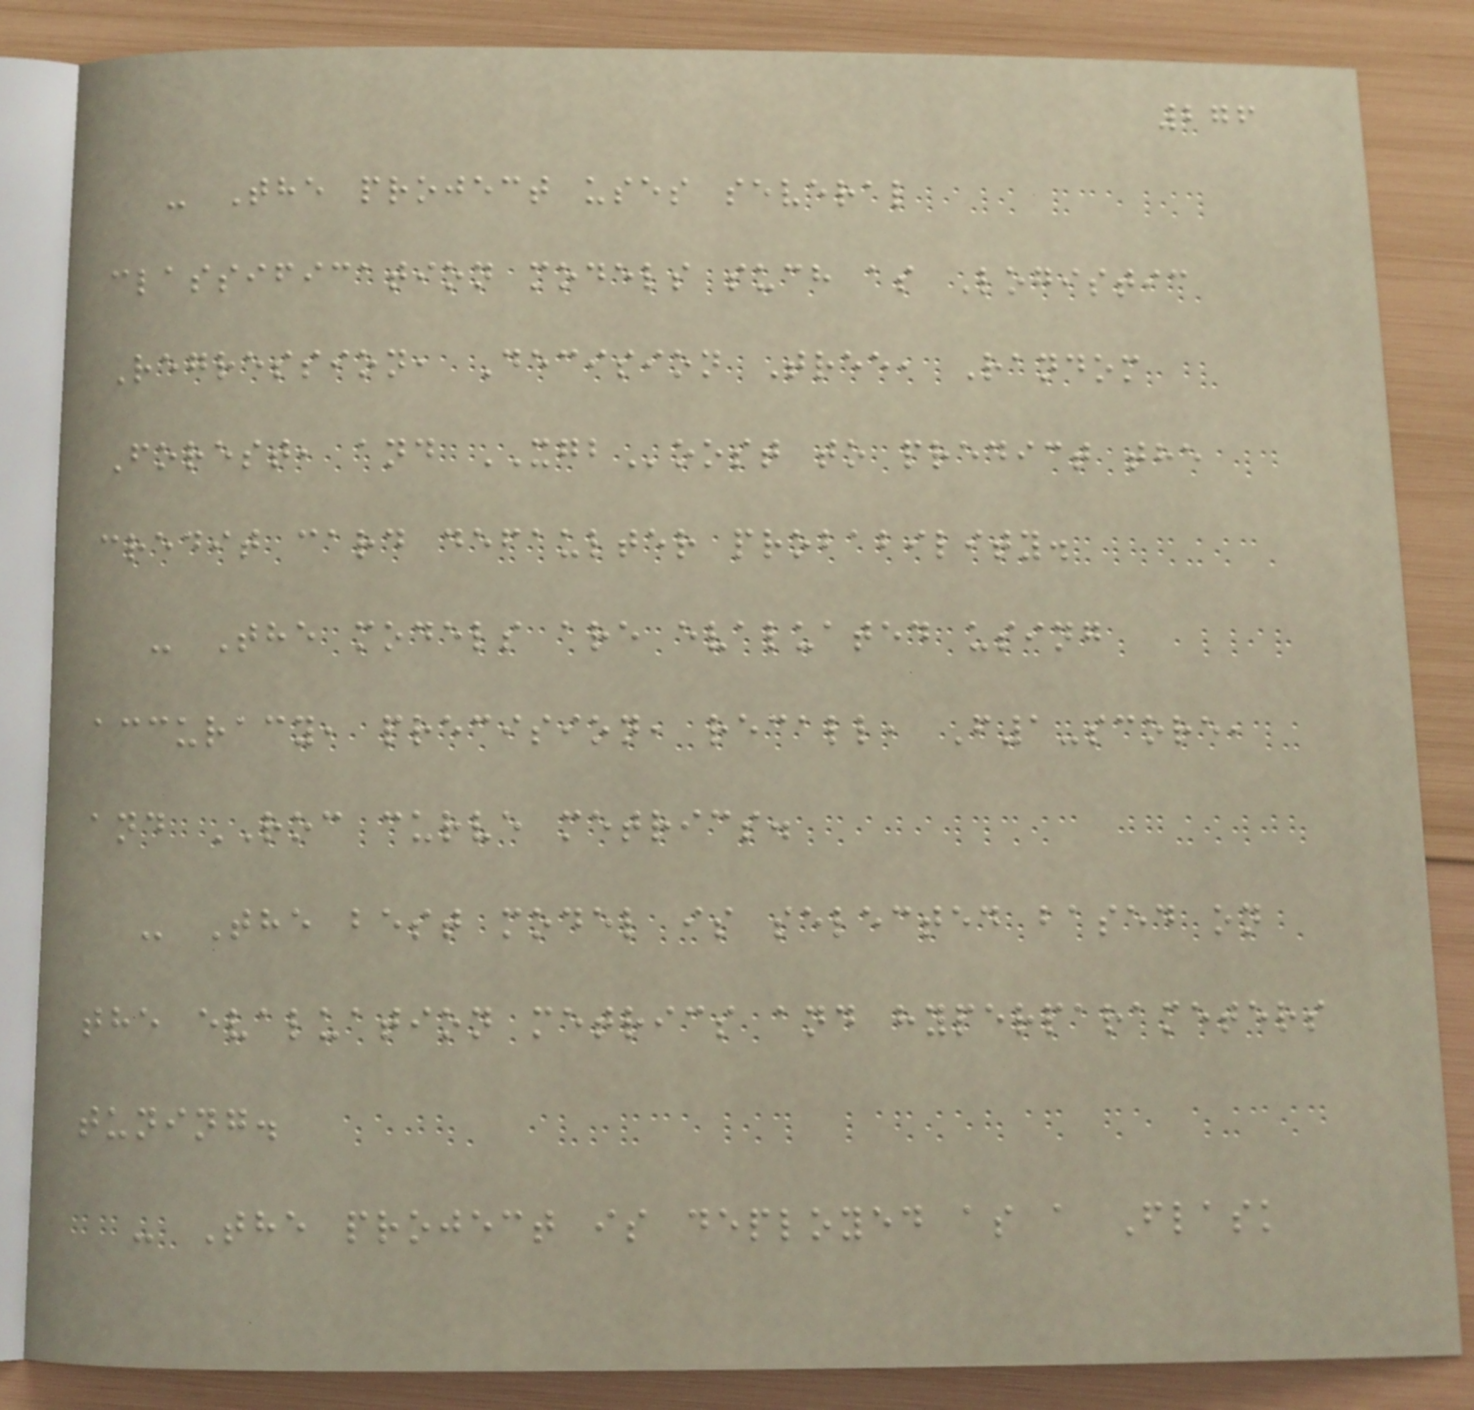276
- The project uses several
classification models such as Logistic
Regression, Decision Tree, Random
Forest, and XGBoost to predict the
credit card defaulter probability.
- The models are evaluated using
accuracy, precision, recall, F1-score,
and ROC curve metrics.
- The best model is selected based on
the evaluation metrics and hyperparameters
tuning.
- The project is deployed as a Flask
